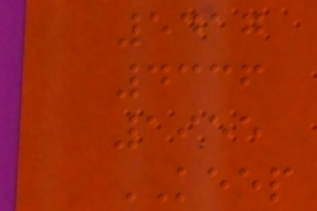5417
4336
1955
KEEP
